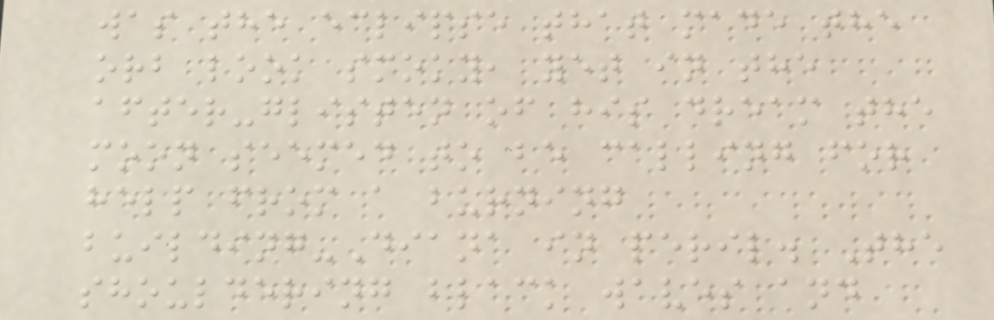was the eclipse that made the
orb look smoky, yet in the
after-glisten of his dream the
moon seemed to be calling for
help from a burning
building-Diana in peril. The
shouldering black waves and
